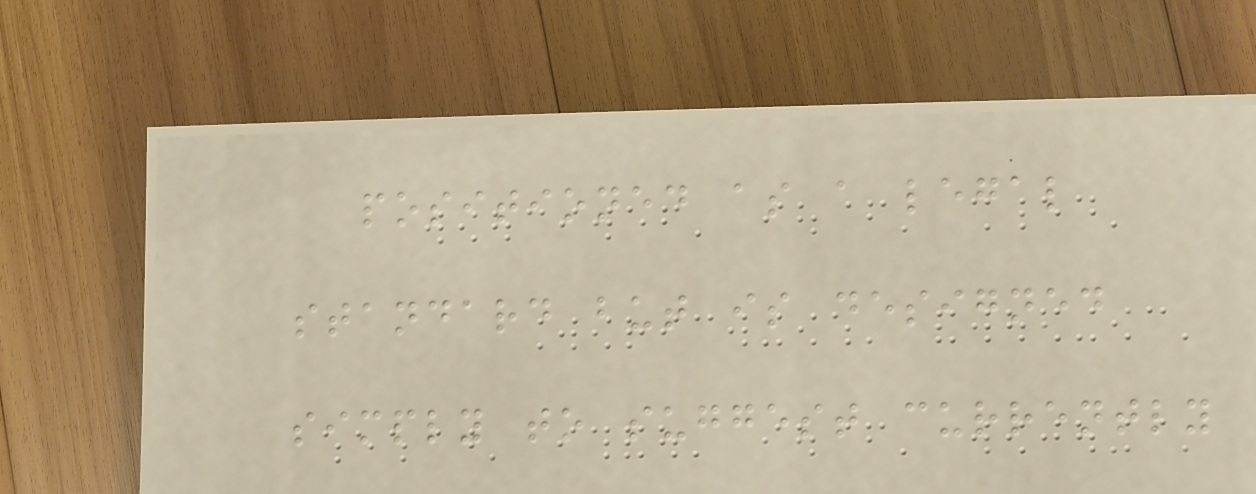positioned as a legal
standard but is designed
simply to suggest currently
